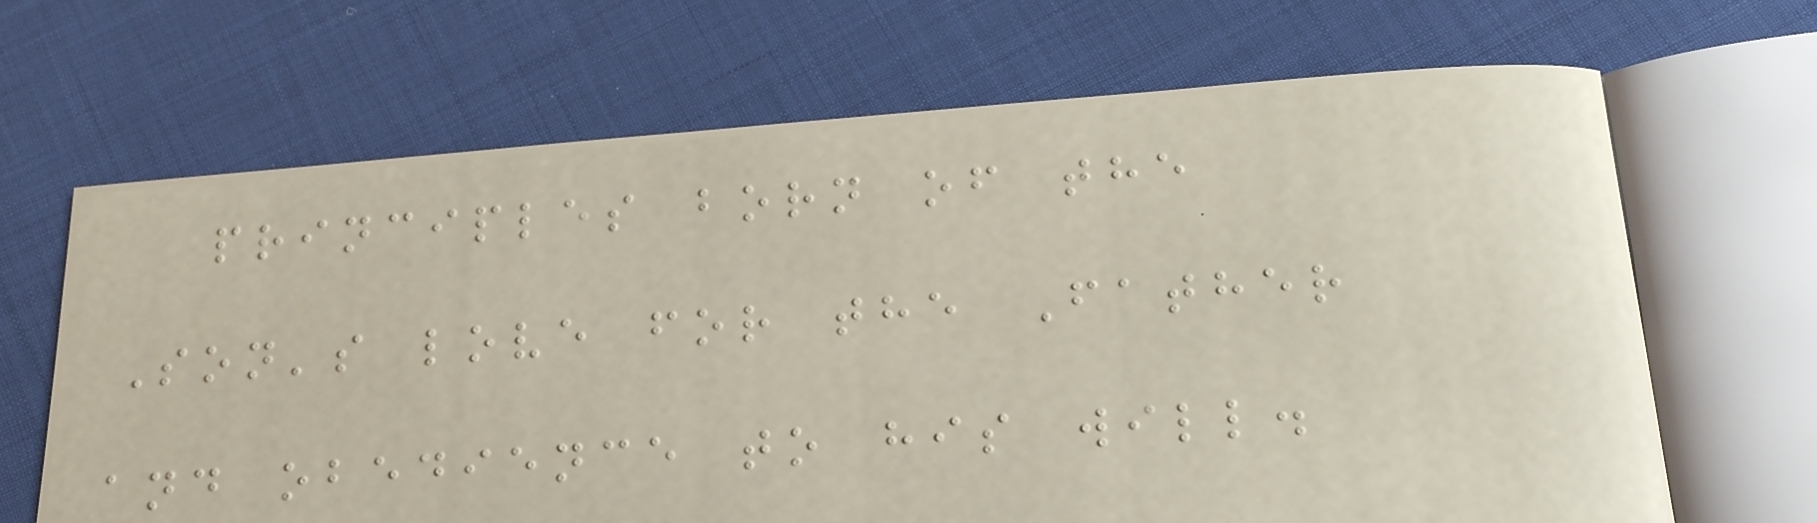principles born of the
Son's love for the Father
and obedience to his will.
